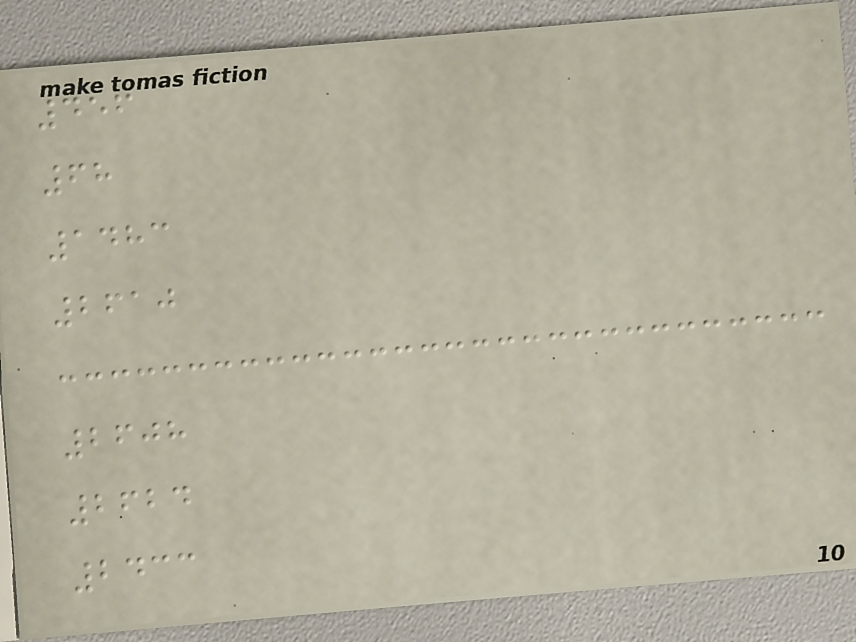456
68
1483
2610
2608
2624
2433
